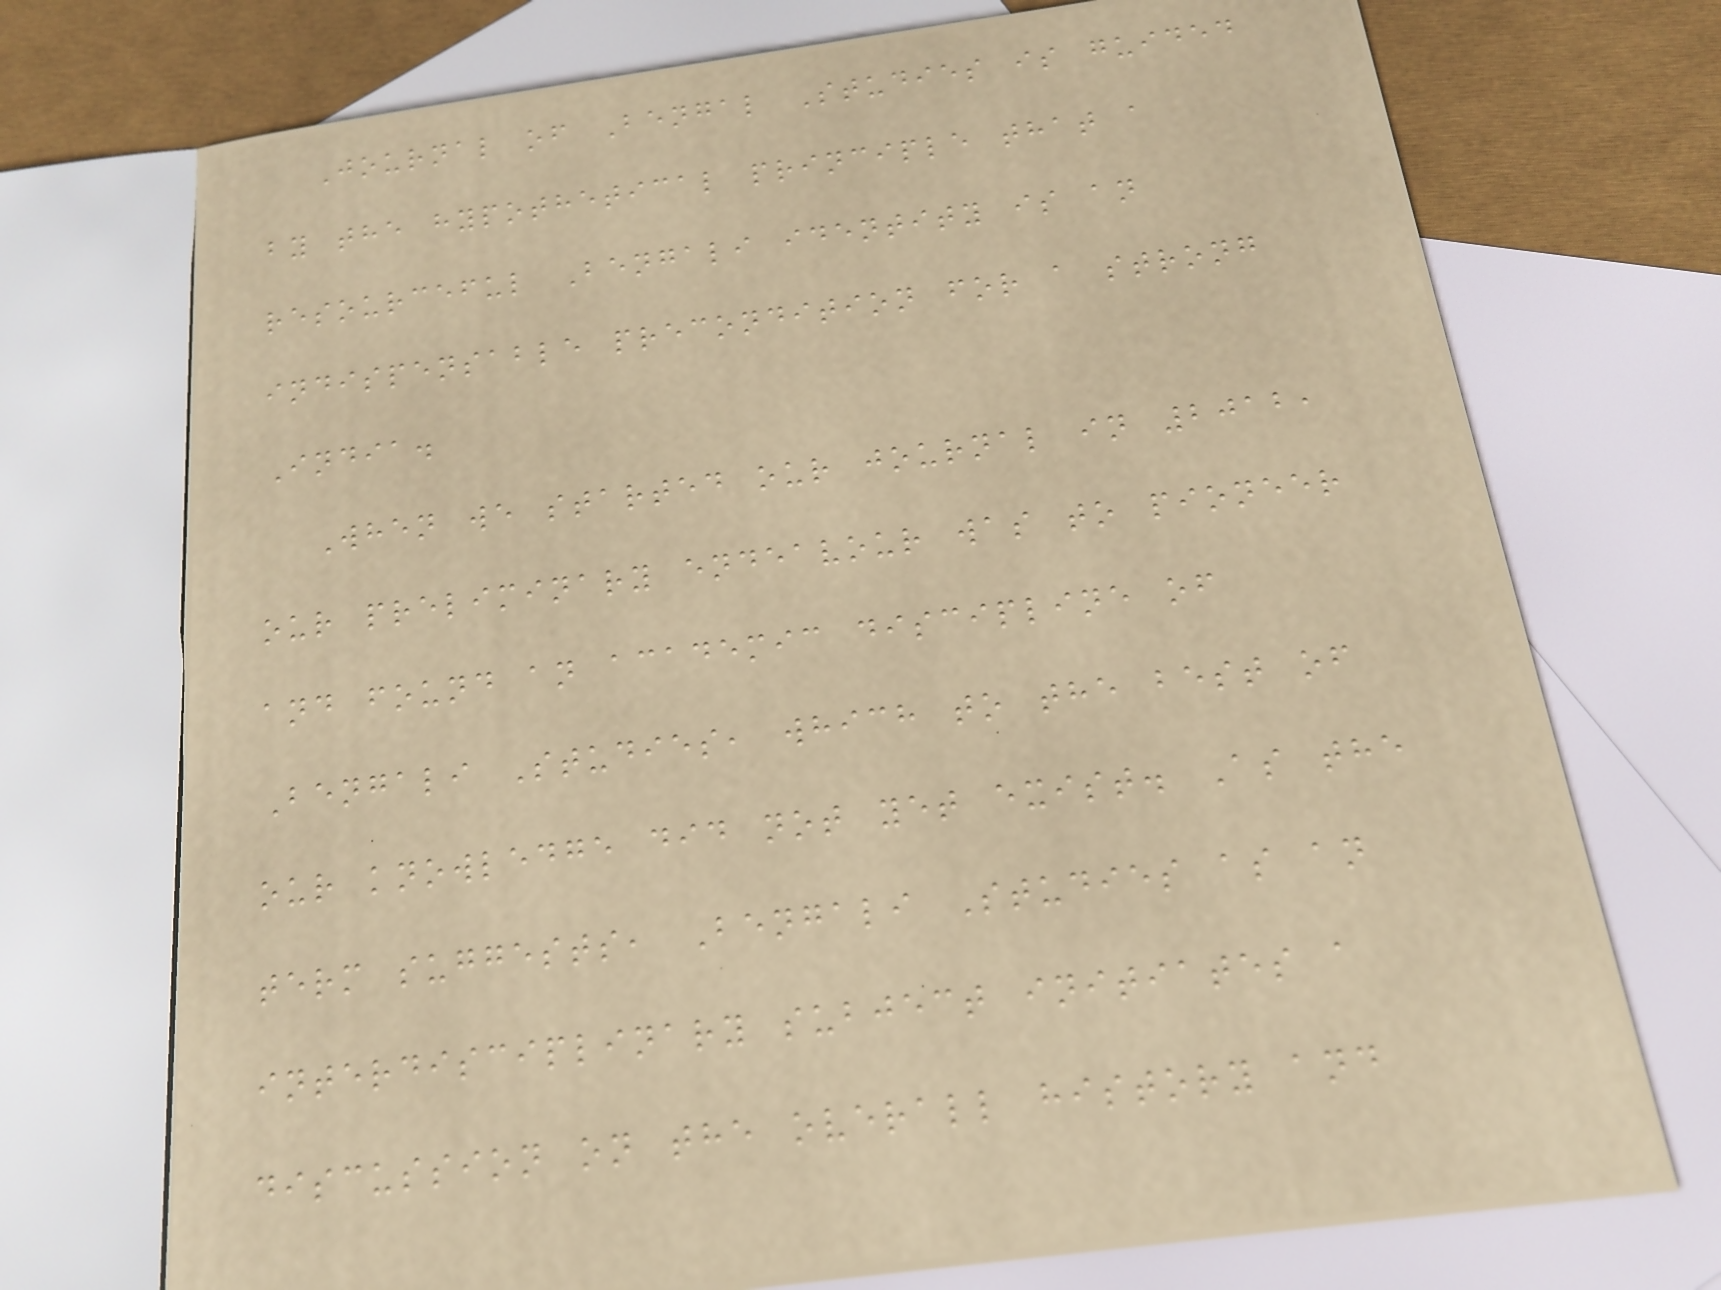Journal of Bengal Studies is guided
by the hypothetical principle that a
resourceful Bengali identity is an
indispensable precondition for a strong
India.
When we started our journal in 2012,
our preliminary endeavour was to pioneer
and found an academic discipline of
Bengali Studies, which to the best of
our knowledge did not yet exist. As the
term suggests, Bengali Studies as an
interdisciplinary subject initiates a
discussion on the overall history and
